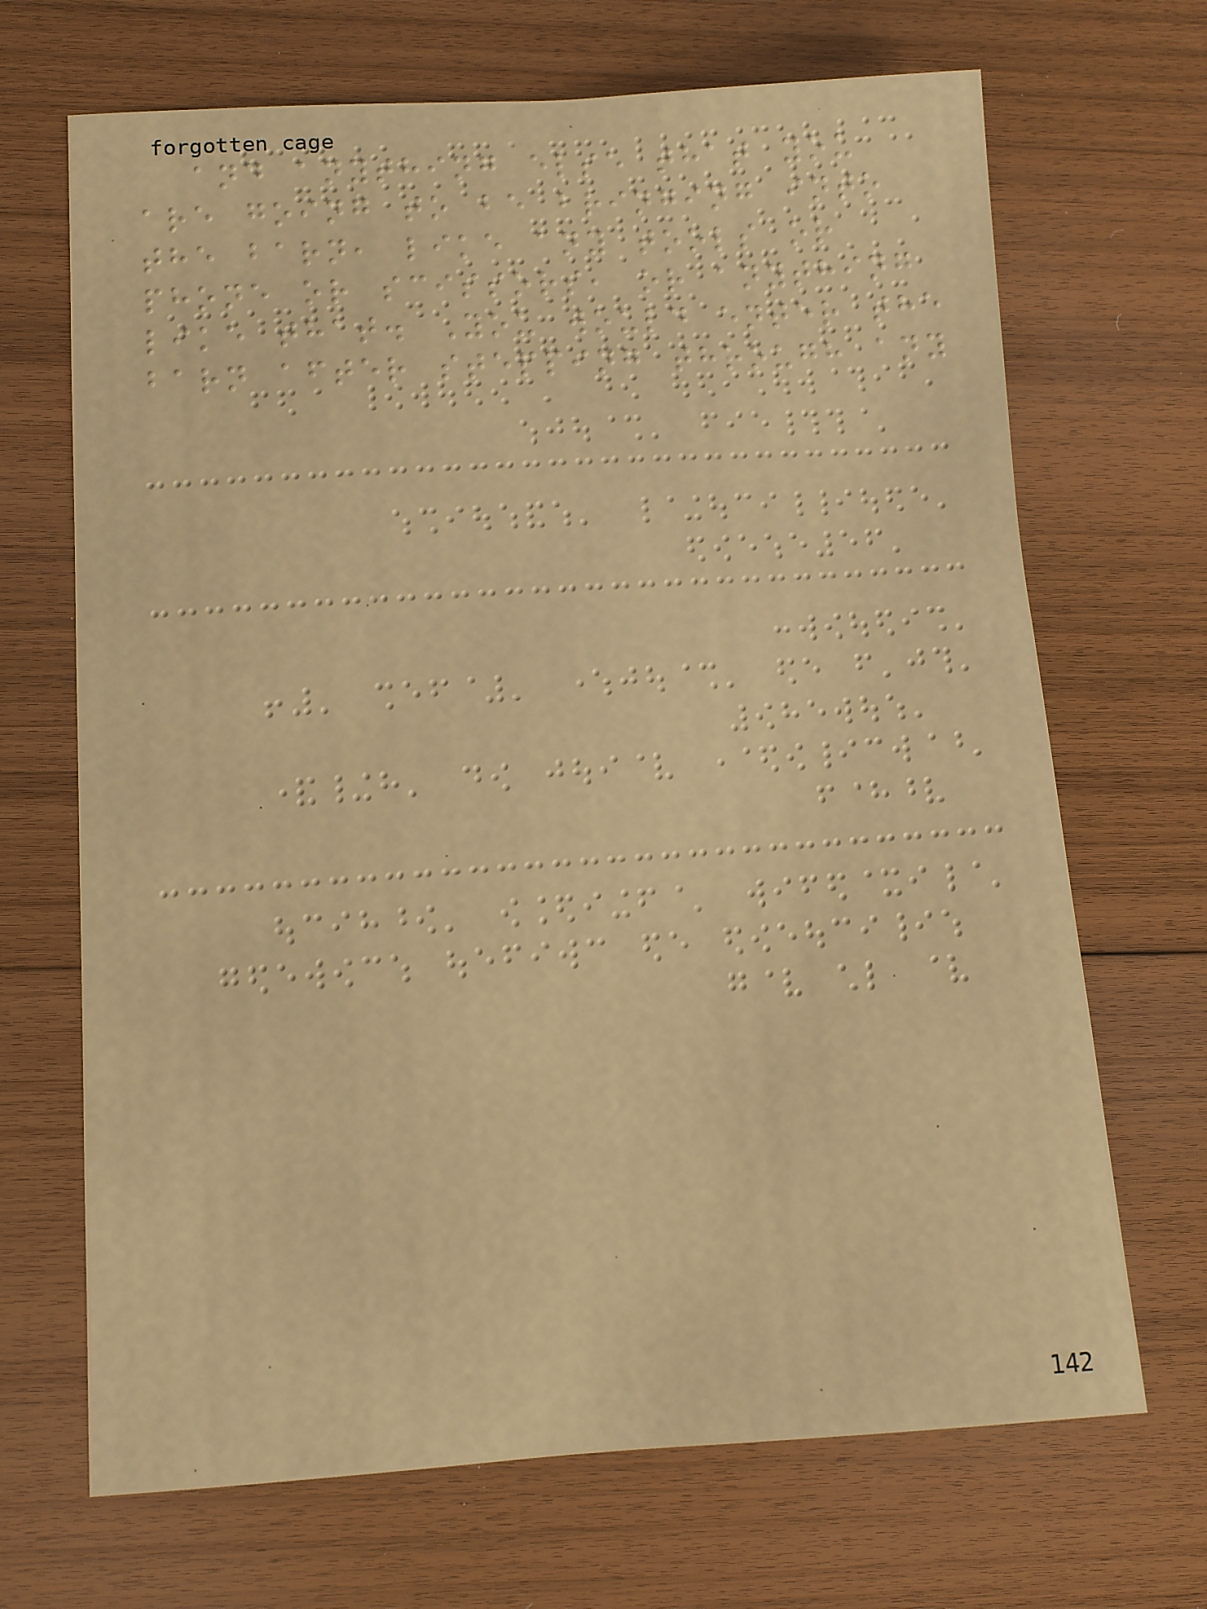and anything else that you
are going to be bringing into
the barn, like any tools or
phone or scissors, or anything
like that. You would enter the
barn after stepping through any
